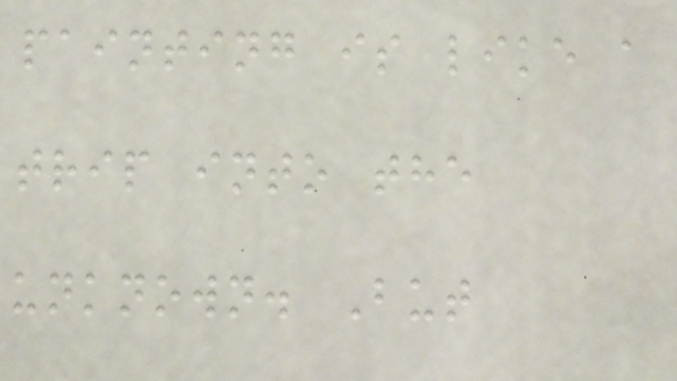painting is like a
trip into the
unknown. But
